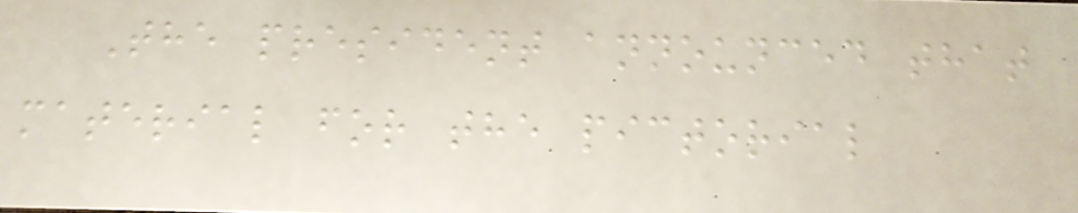The president announced that
material for the pictorial
